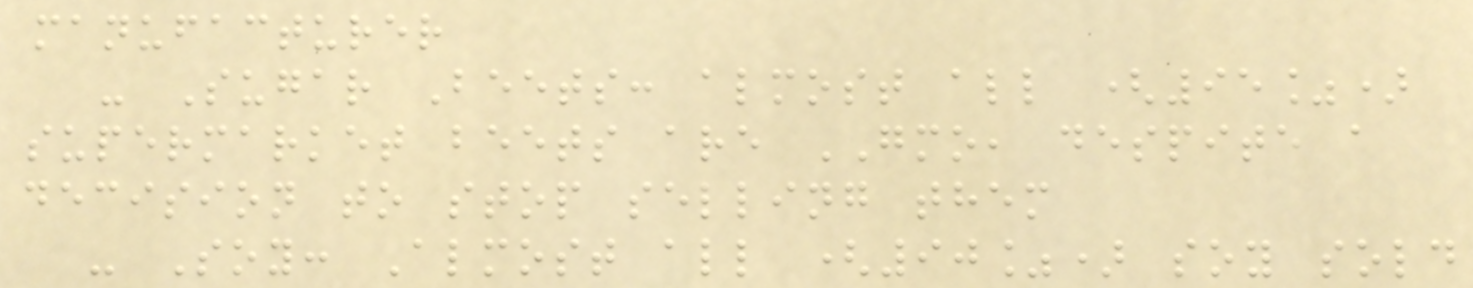manufacturer
- Sugar Beets: almost all (95%)
supermarket beets are GMO, despite a
decision to stop selling them
- Soy: Almost all (90%) soy sold
